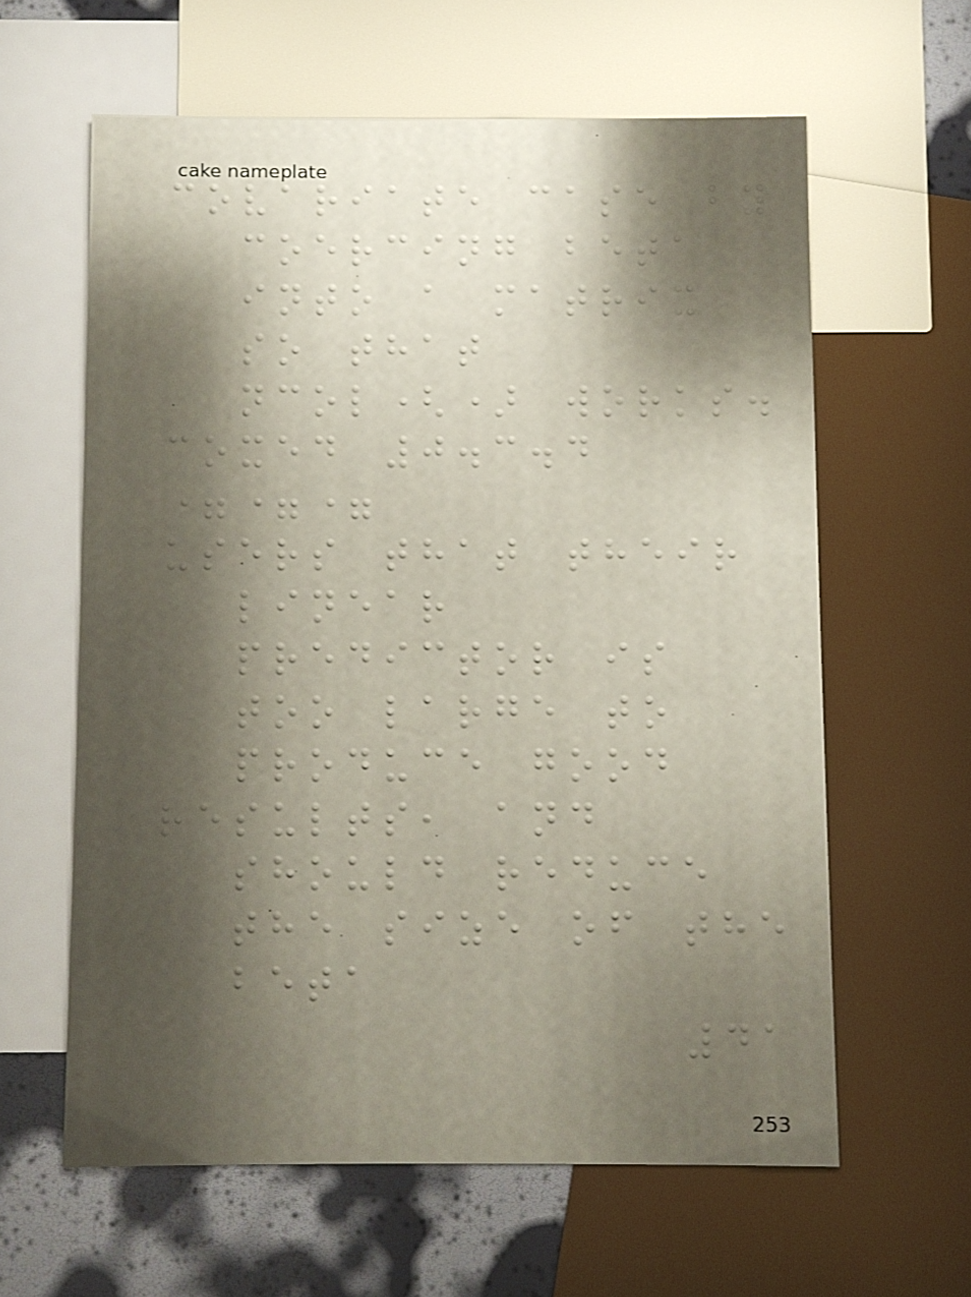covariate case by
coercing beta
into a matrix
so that
ncol() works.
coxed 0.3.4
===
users that their
linear
predictor is
too large to
produce good
results, and
should reduce
the size of the
beta
41
